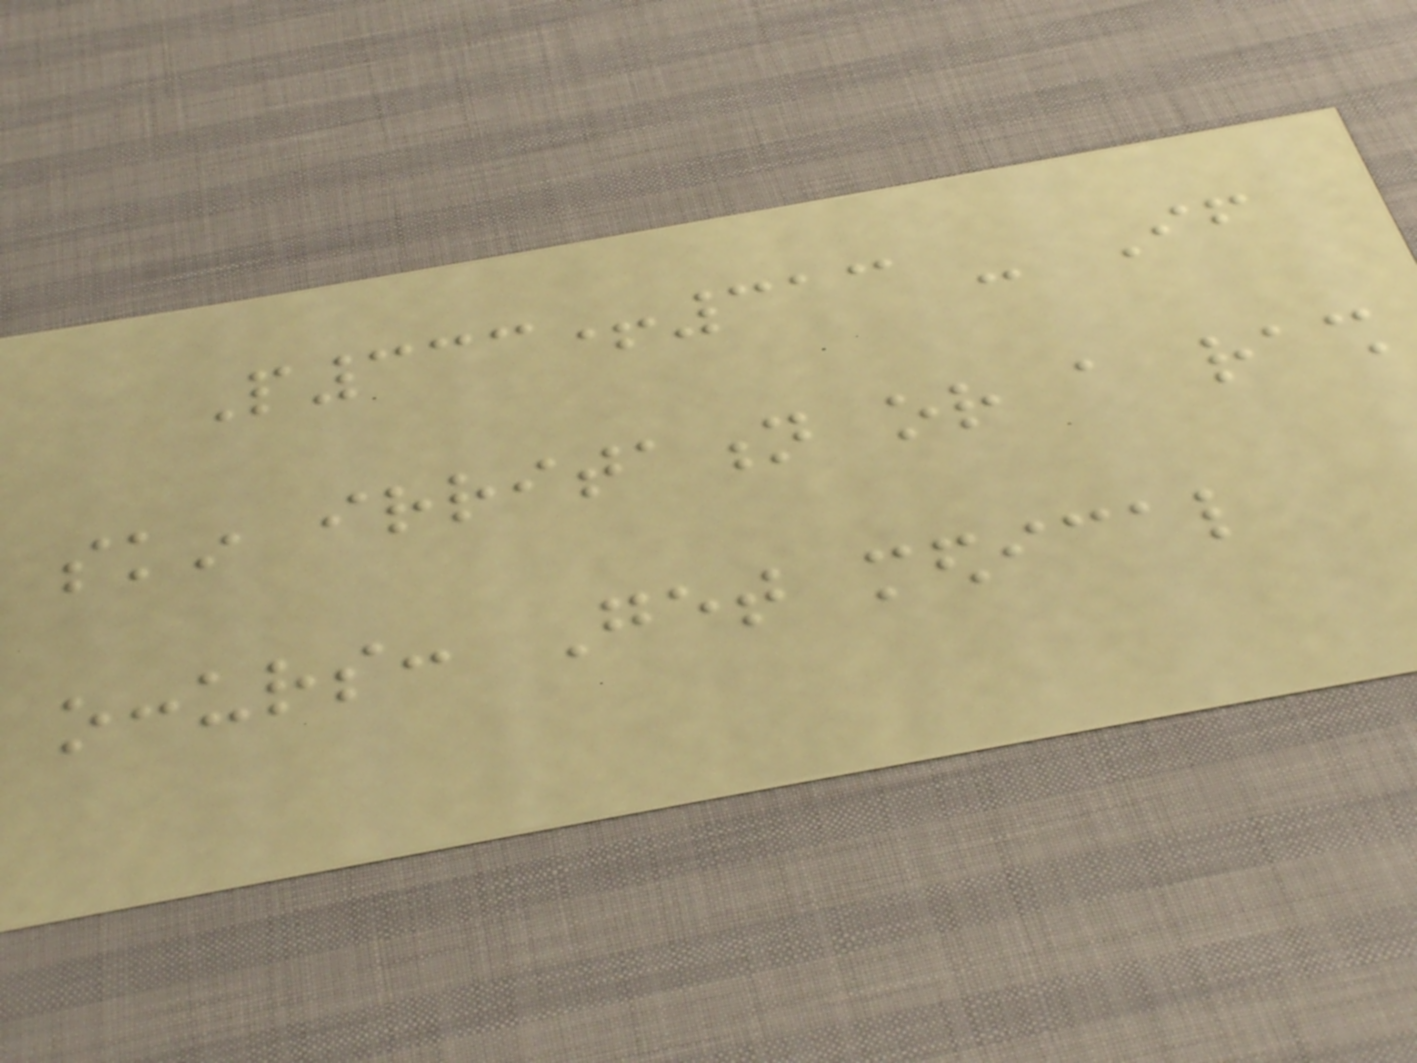P333+313 - If
skin irritation or a rash
occurs: Get medical
